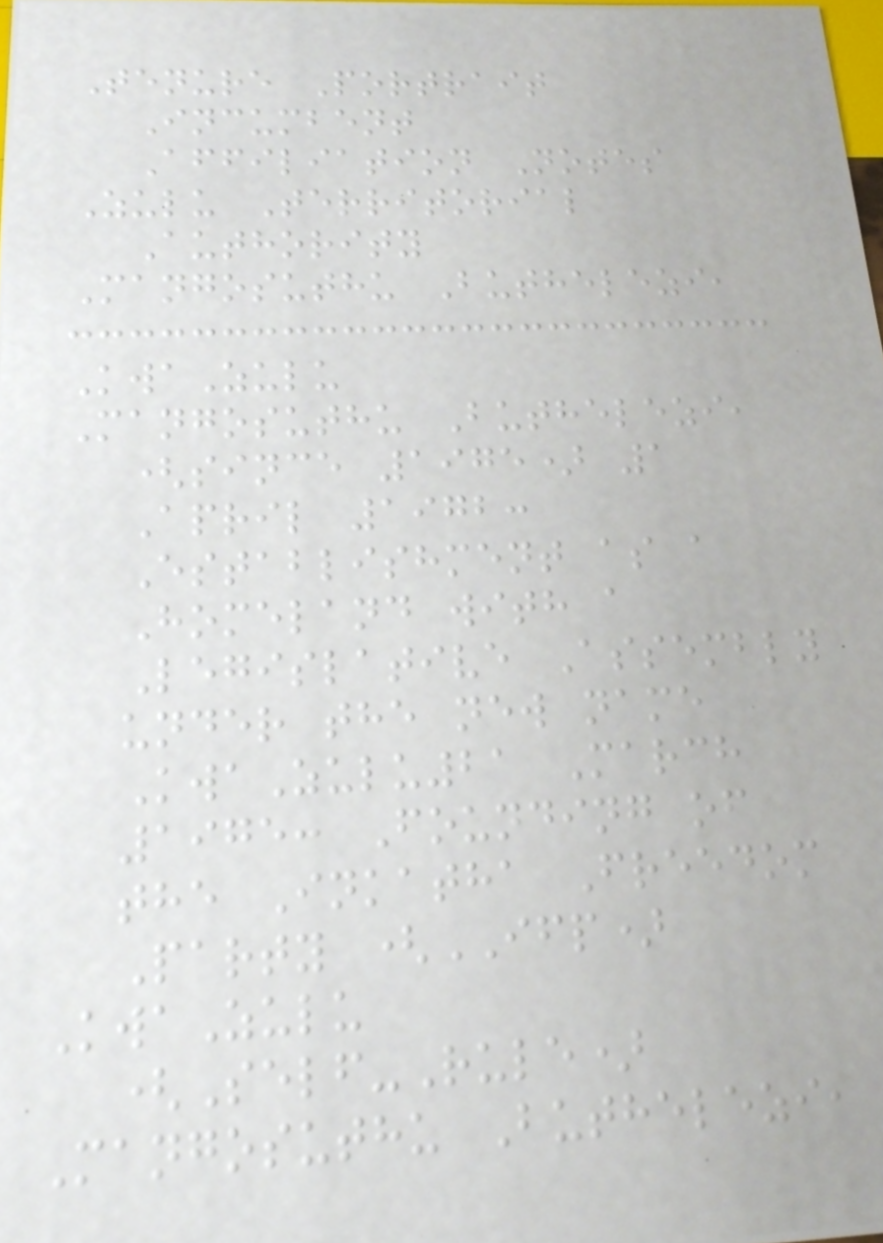Tenure Portrait
Incumbent
Affiliation Notes
Zulu Territorial
Authority
Mangosuthu Buthelezi,
KwaZulu
Mangosuthu Buthelezi,
(since 1975) 1
April 1972:
Establishment as a
Homeland with a
Legislative Assembly
under the new name
KwaZulu21 March
1975: Founding of
the Inkatha Freedom
Party (IFP)
KwaZulu
(Self-Rule)
Mangosuthu Buthelezi,
